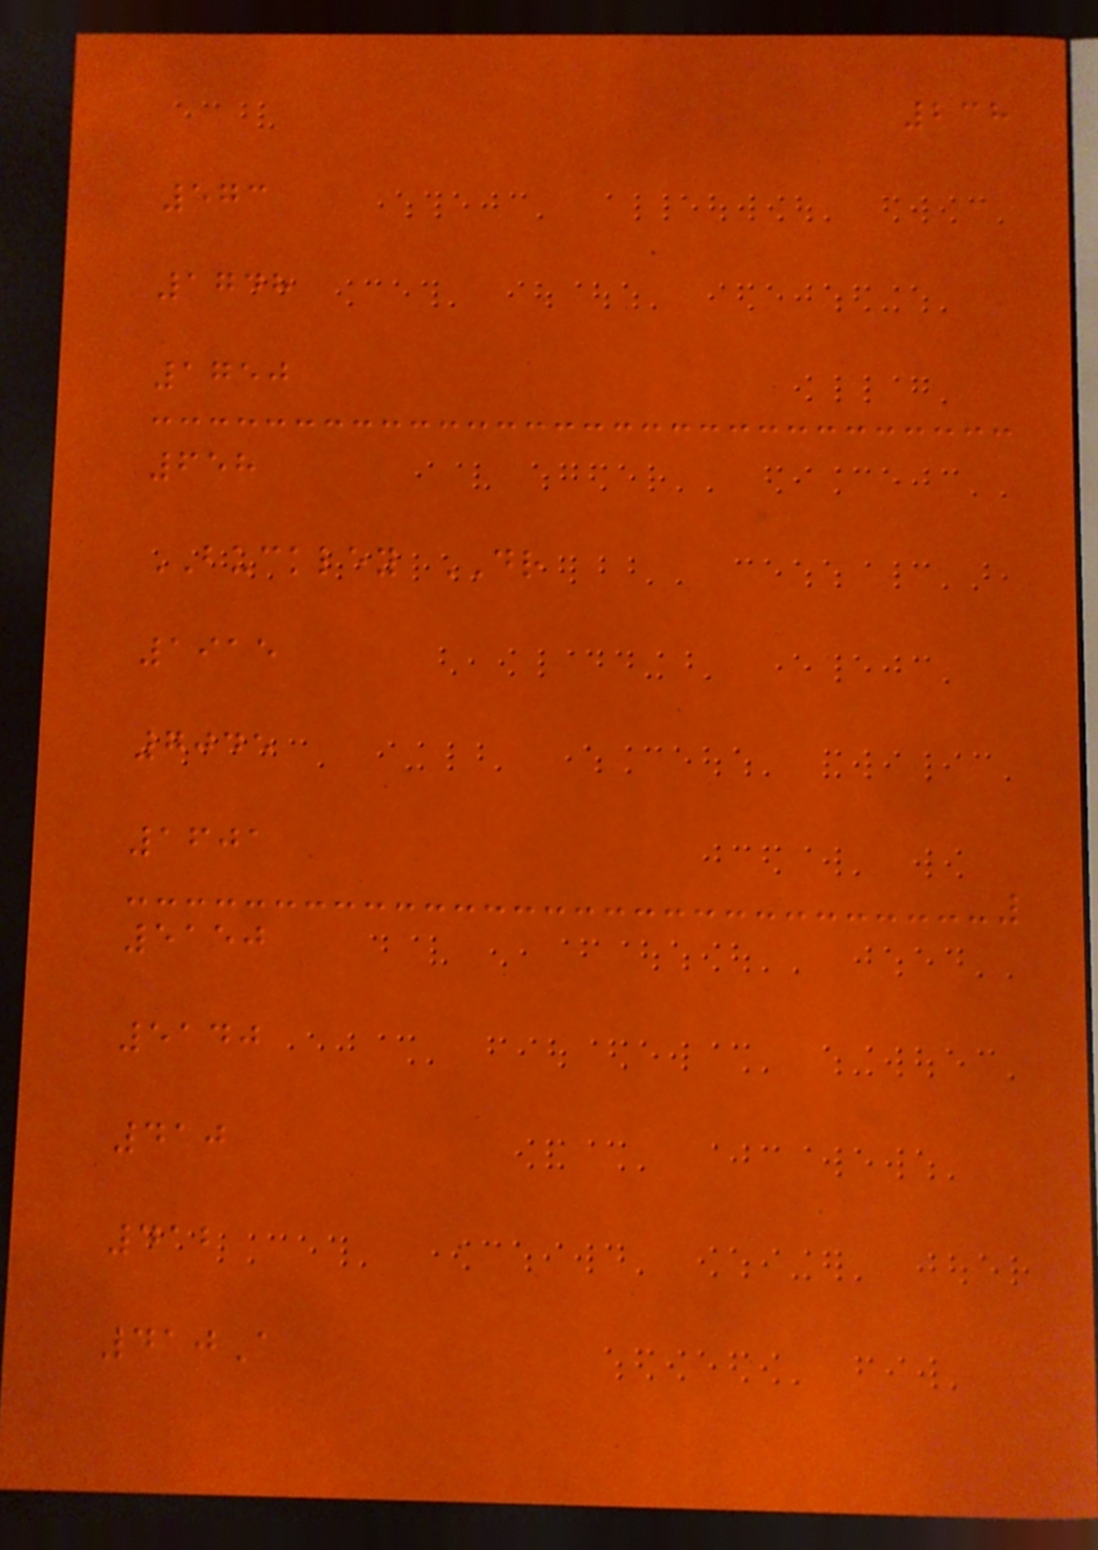238
573
1748
1750
658
BUCKLEY DR
1915
7045
1601
5150
5140
410
412
410A
